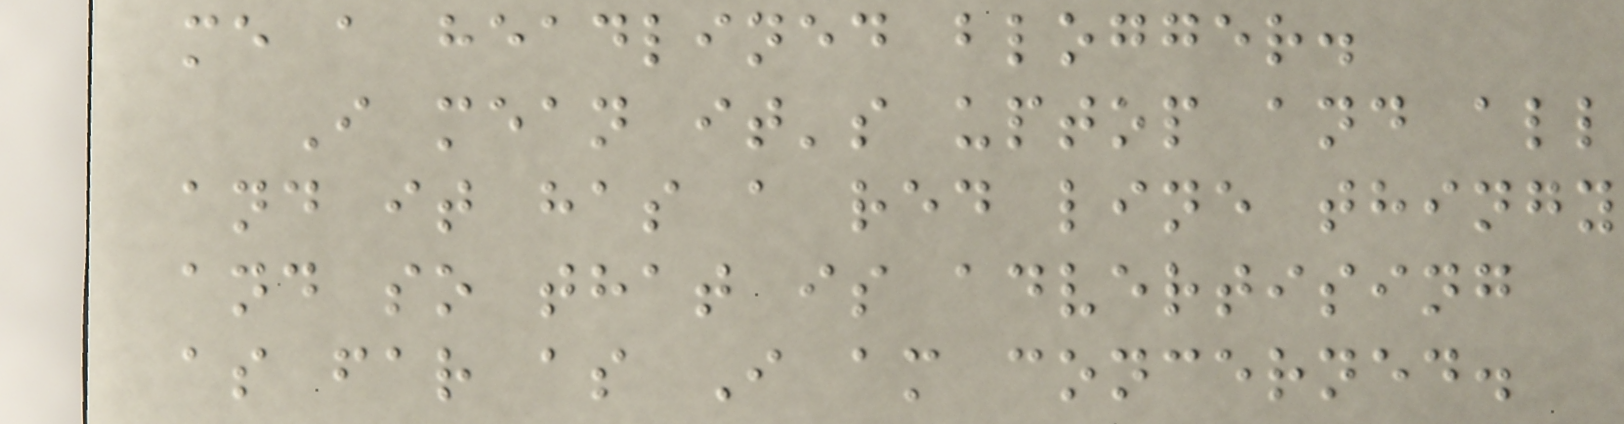me a headlined blogger.
I mean it's uptop and all
and it has a red line thingy
and so that is advertising
as far as I am concerned.
